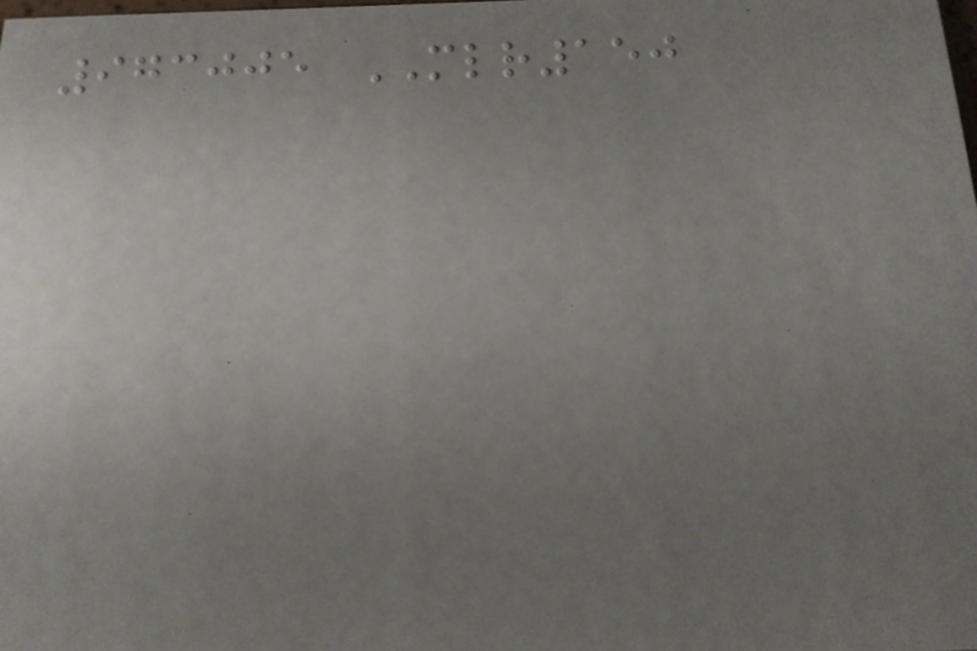973005 MLR150
